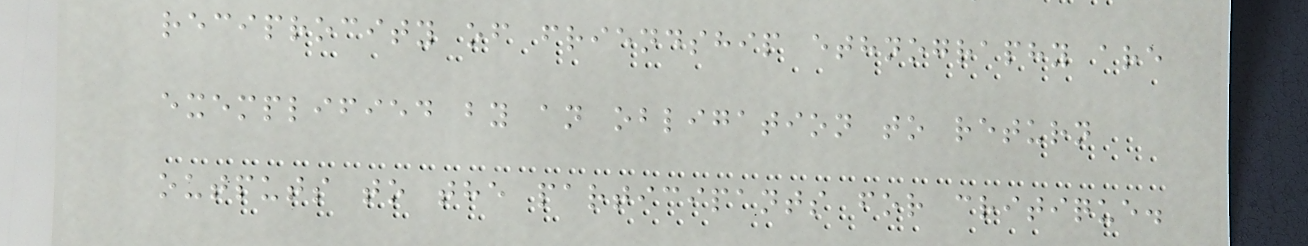reciprocity of friendship ethnography are
exemplified by an obligation to return
outputs to the participants for critique.
